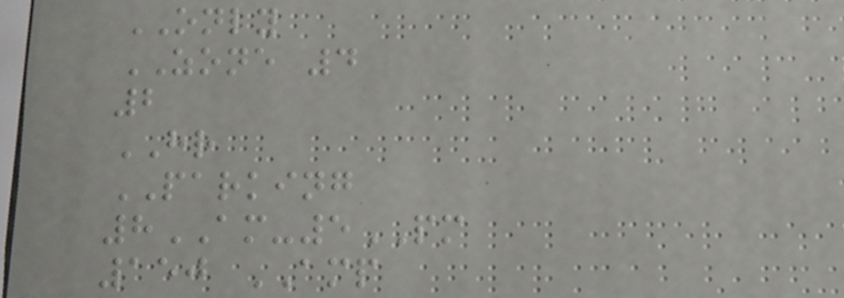ONLY
ZONE 4
2
HR
PARKING
8AM-5PM
150 AMP
